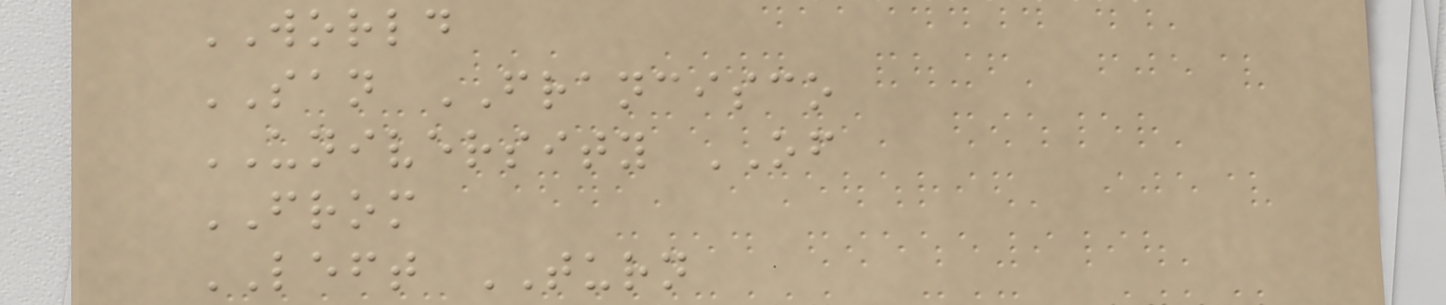WORLD
SAN FRANCISCO
UNIVERSITY OF
FROM
LEFT TURN
